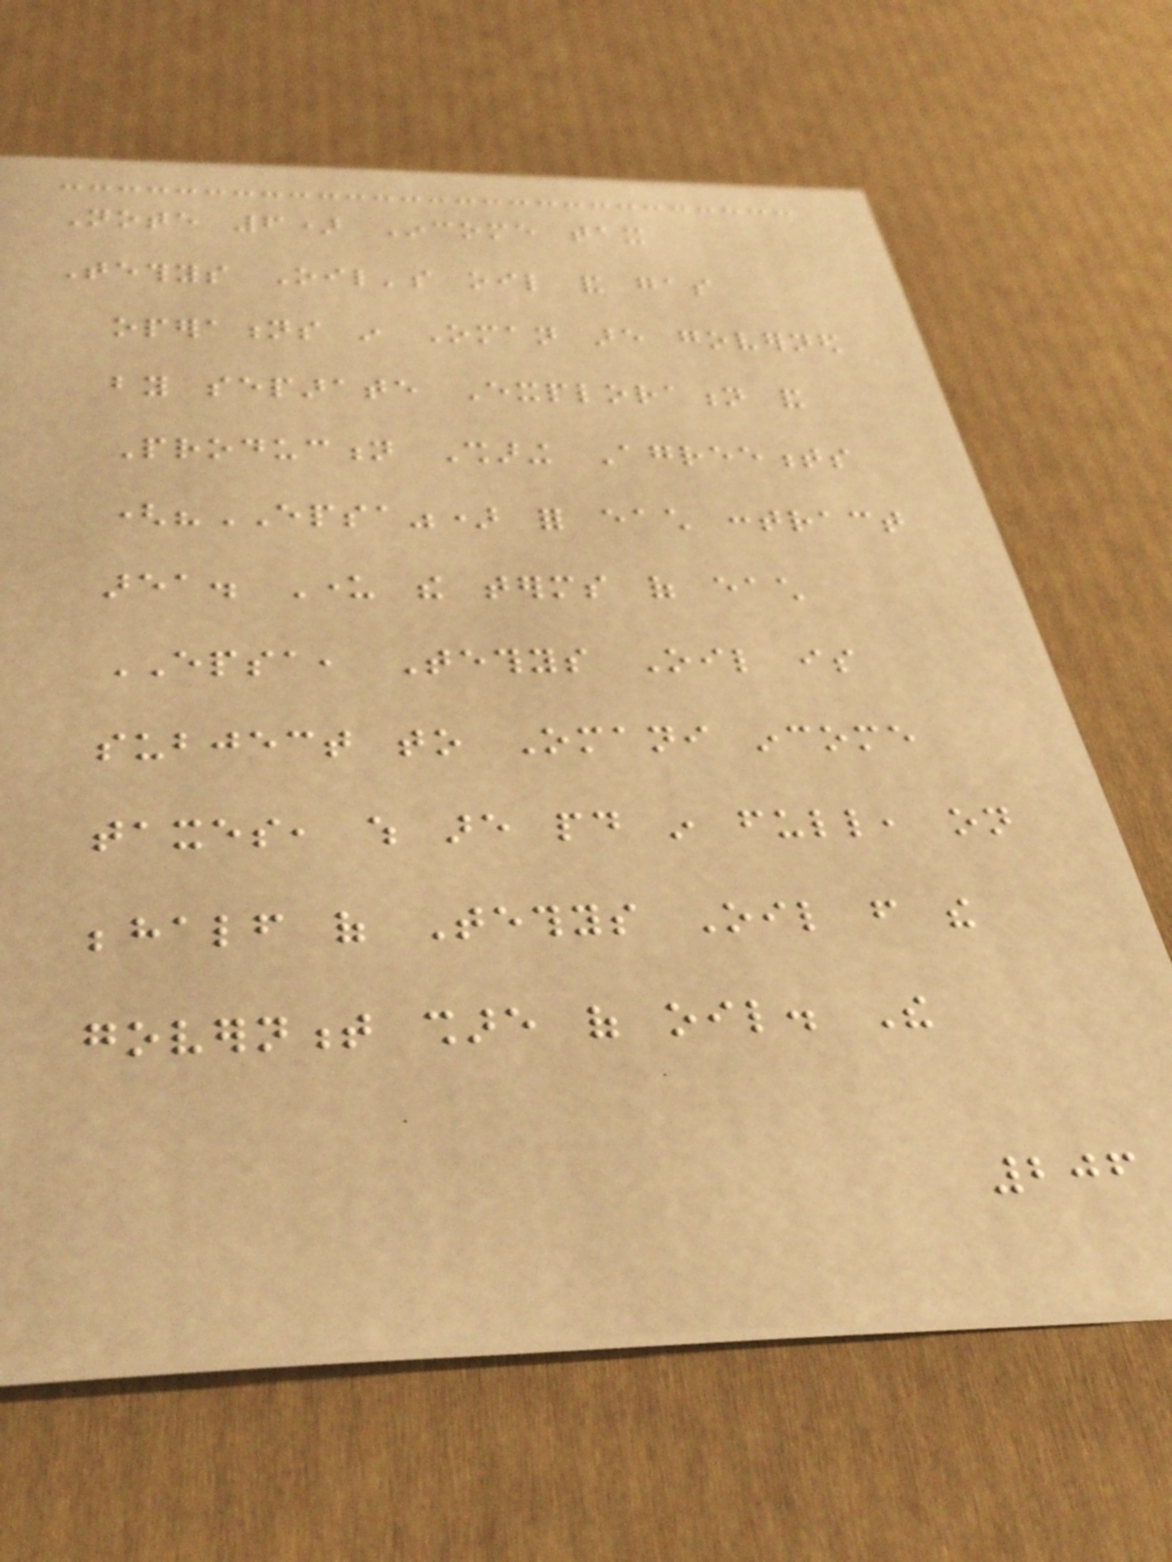Note 6) Income tax
Tethys Oil's oil and gas
operations in Oman are governed
by separate Exploration and
Production Sharing Agreements
("EPSA") for each contract
area. Under the terms of each
EPSA, Tethys Oil is
subject to Omani income
taxes, which are paid in full, on
behalf of Tethys Oil from the
government share of oil. The
206
